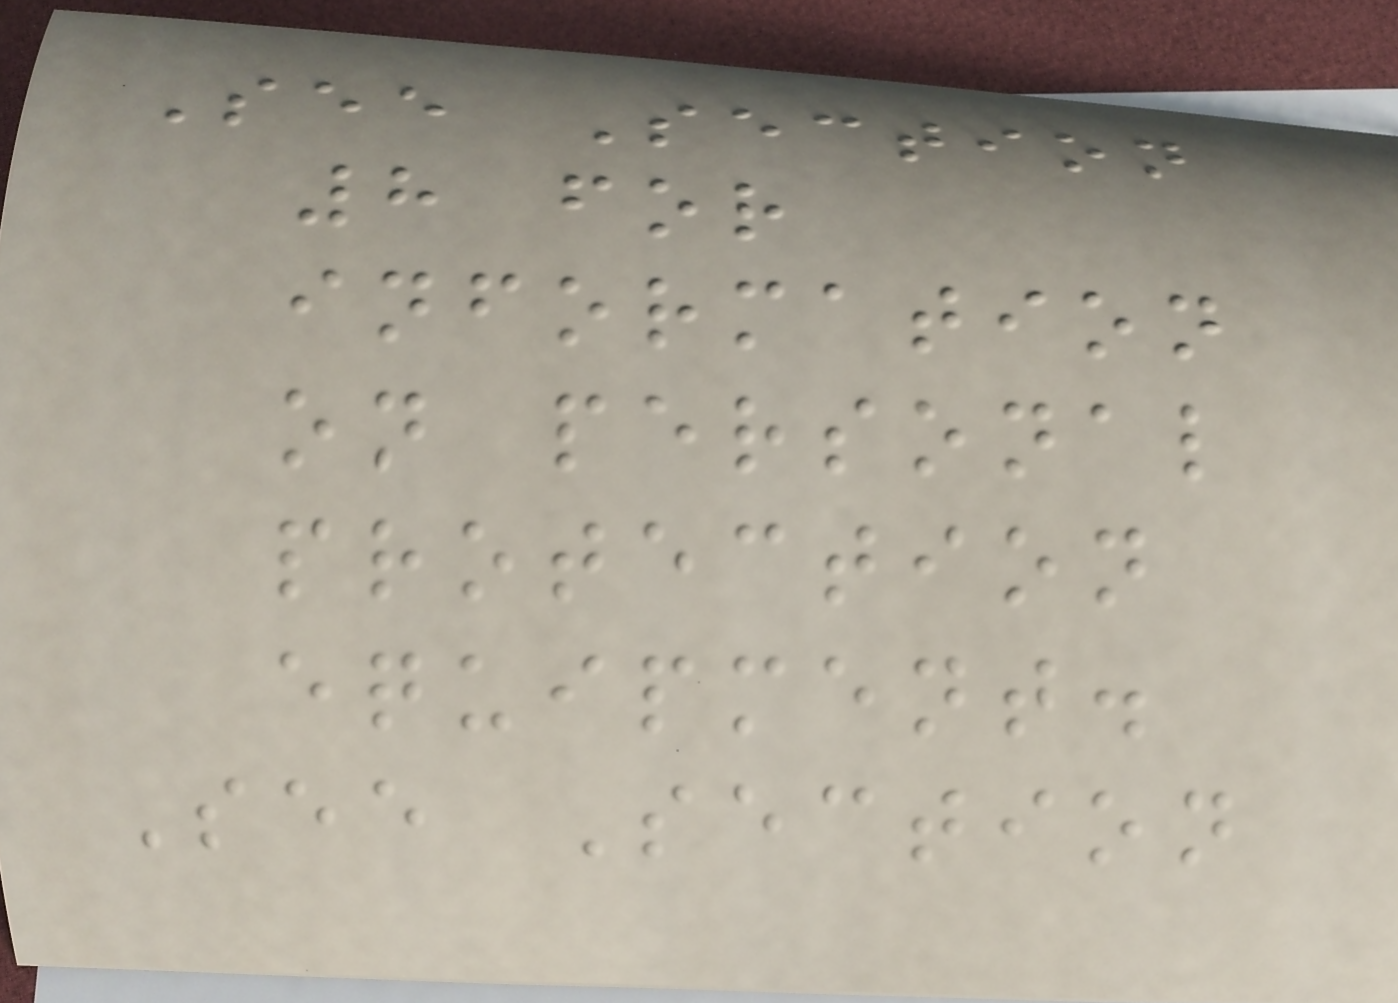See Section
8 for
information
on personal
protection
equipment.
See Section
